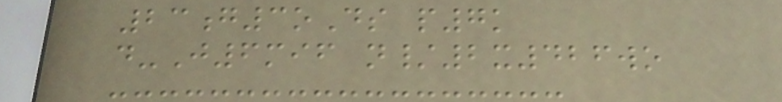23g3oDs p7k
d-J6mif n/2x426wo
